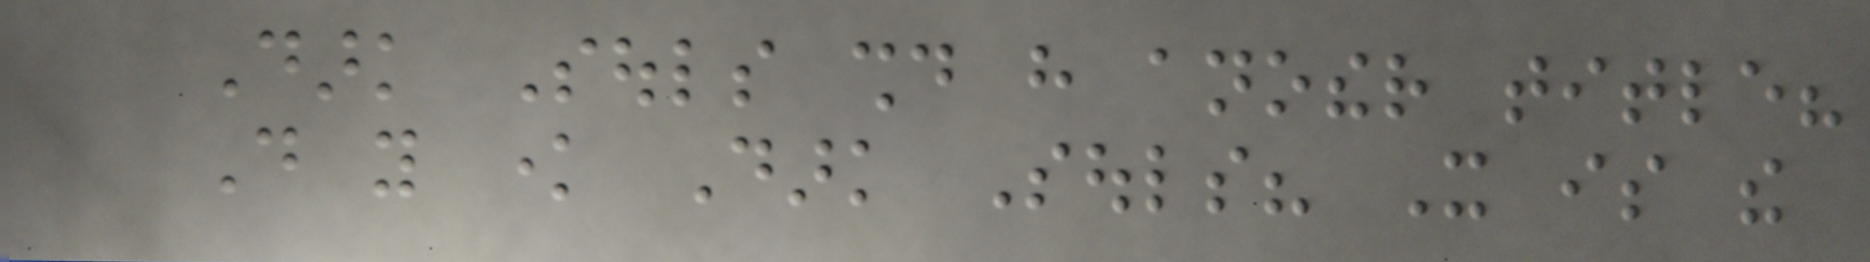Dark Souls should have another title?
Do you know Dark Souls? It is the
